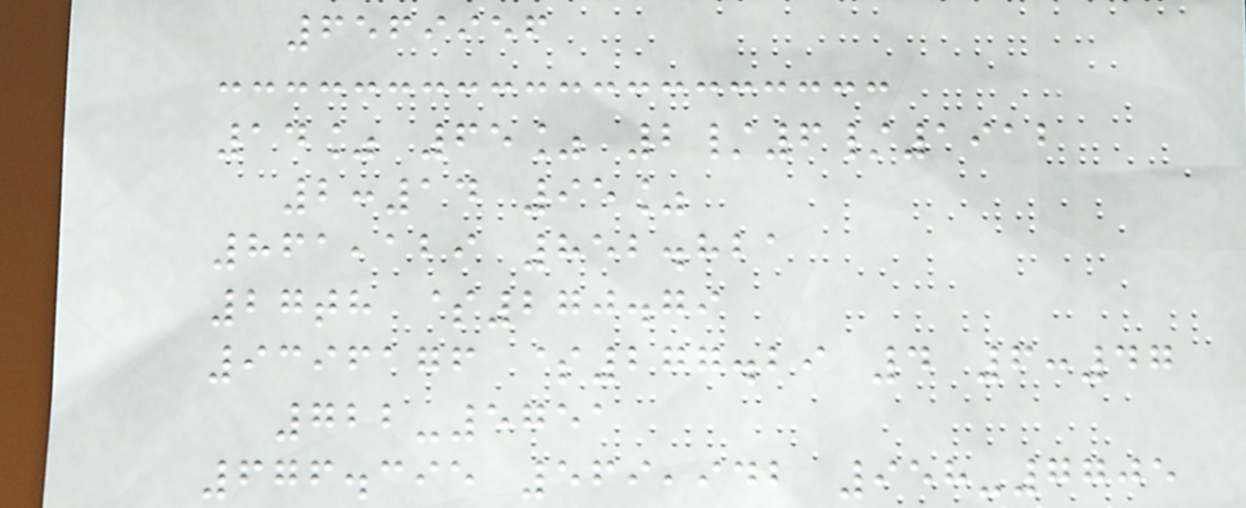6569956
14% 65% 2/6/1912
2:14 95%
861,129 852.821
27th $270.79
9396176 $277.29 4 6:47
722-5751
676.395 569,942 958-7705
